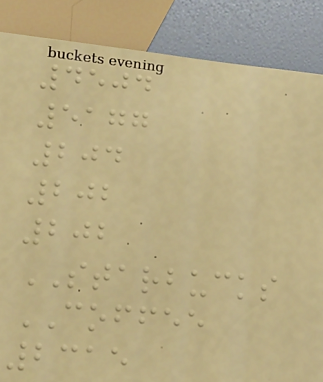4504
5177
204
202
202
STARBUCKS
COFFEE
2315
